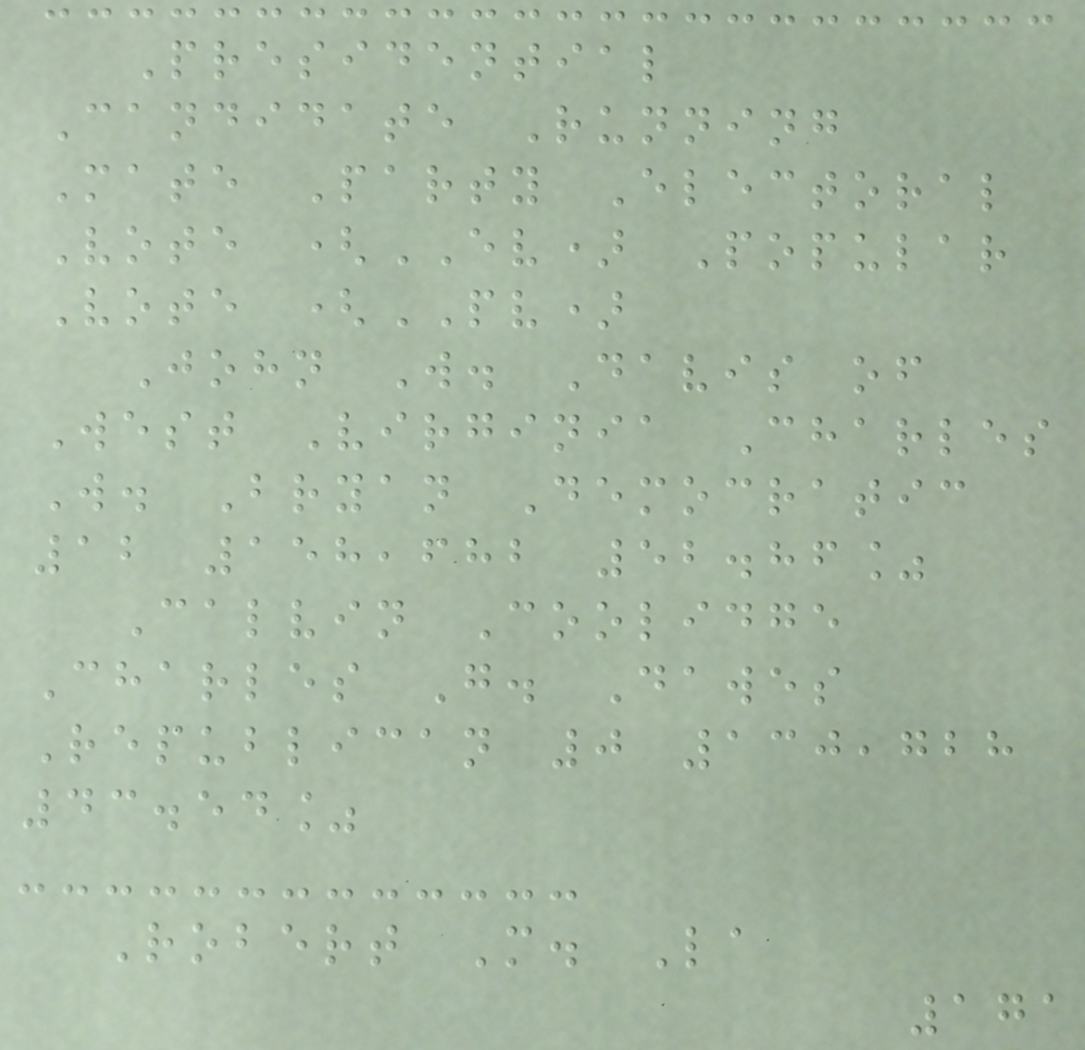Presidential
Candidate Running
Mate Party Electoral
Vote (EV) Popular
Vote (PV)
John W. Davis of
West Virginia Charles
W. Bryan Democratic
12 158,682 52.86%
Calvin Coolidge
Charles G. Dawes
Republican 0 130,728
43.54%
Robert M. La
171
